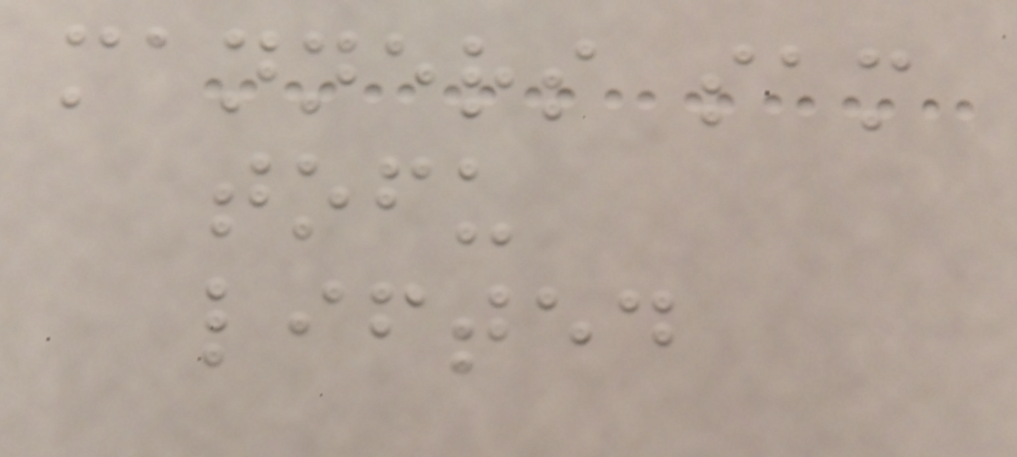manners sam
tofu
lifted
